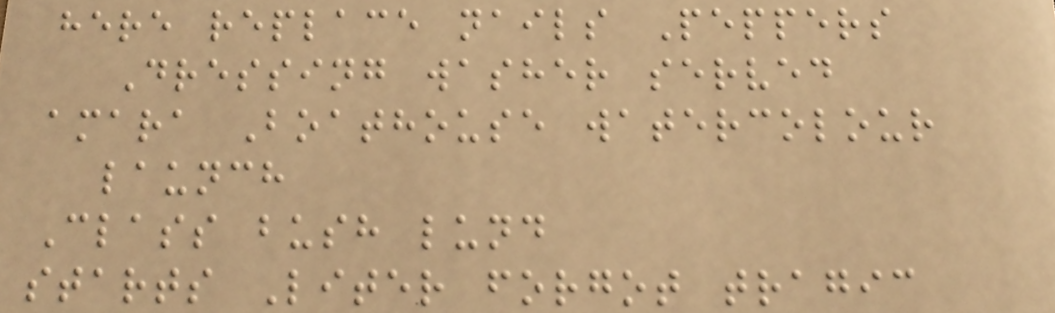here replace nails Peppers
Dressing washer served
amara Boathouse watercolour
launch
Class bush lund
starts Liter forgot tragic
